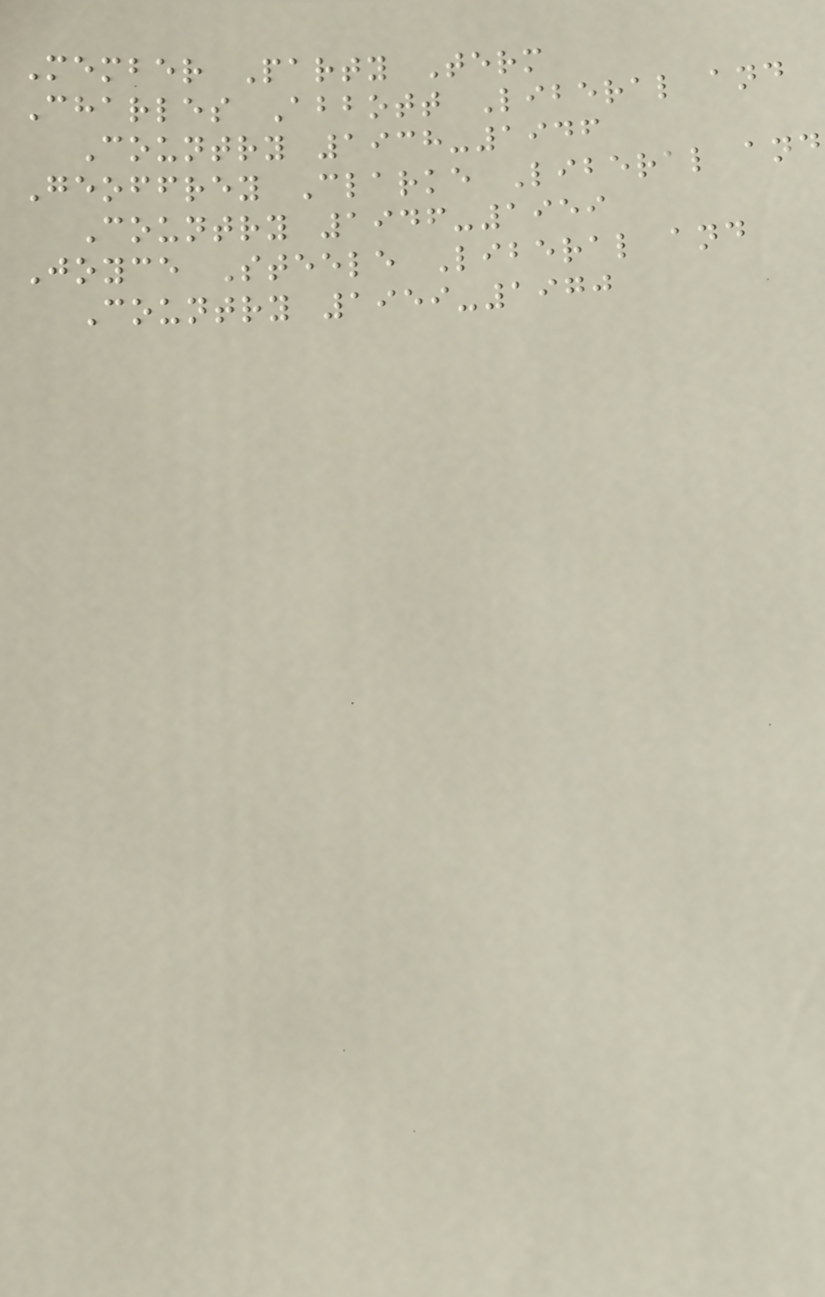Member Party Term
Charles Abbott Liberal and
Country 1938-1946
Geoffrey Clarke Liberal and
Country 1946-1959
Joyce Steele Liberal and
Country 1959-1970
